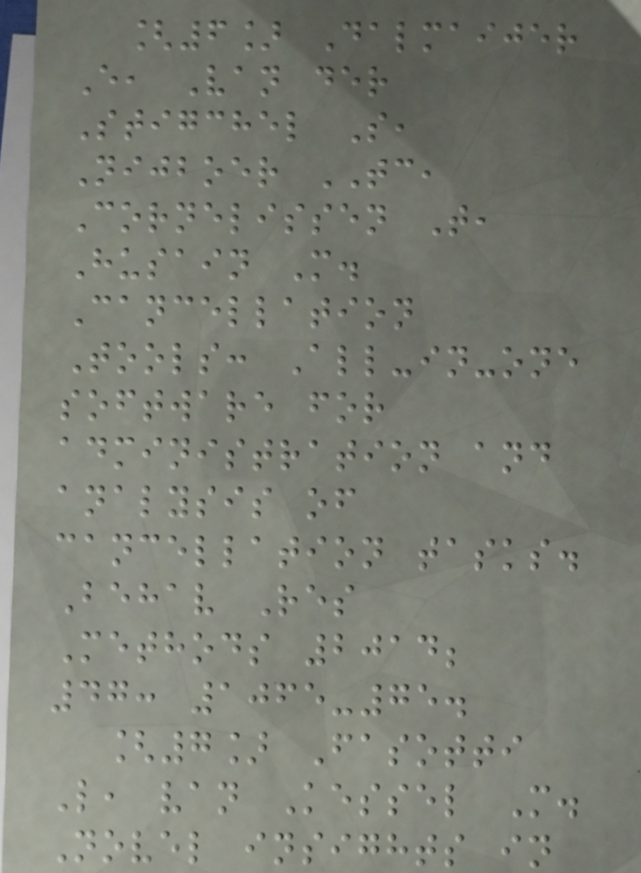[6] Dalmaijer
E, Van der
Stigchel S,
Nijboer TC,
Cornelissen T,
Husain M.
Cancellation
Tools: All-in-one
software for
administration and
analysis of
cancellation tasks.
Behav Res
Methods 2014;
47: 1065-75.
[7] Fasotti
L, van Kessel M.
Novel insights in
